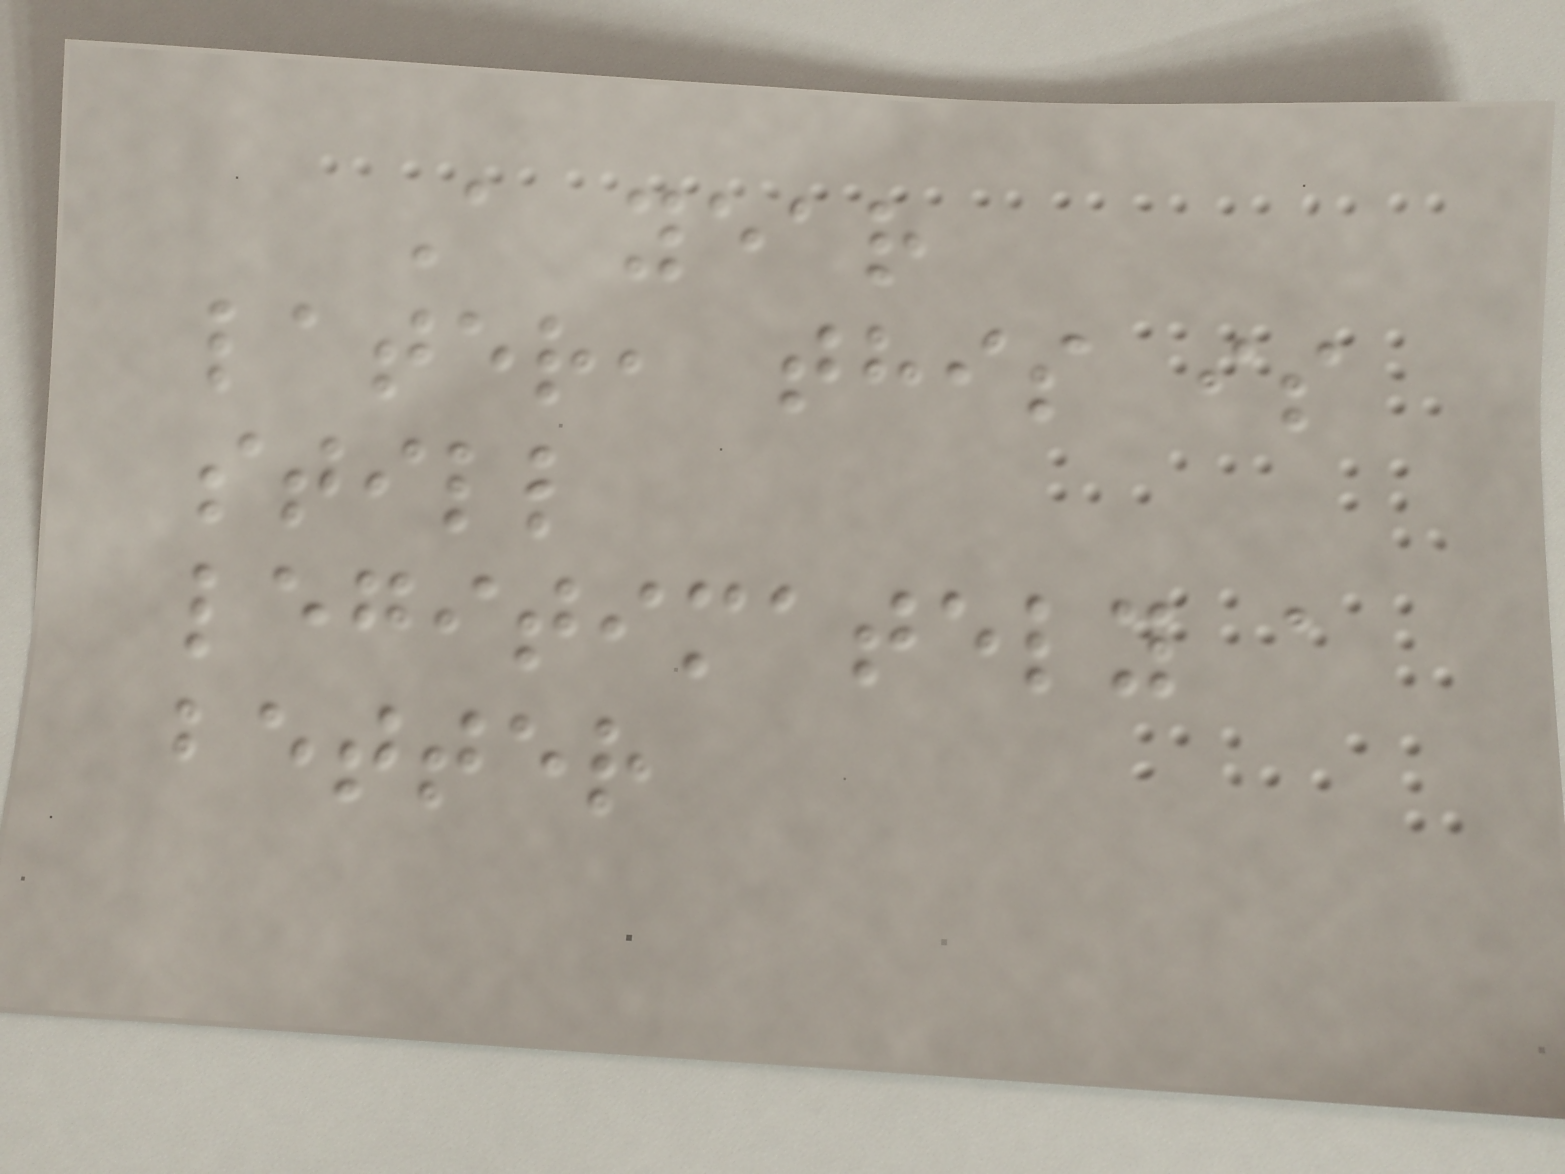A year
later, this is
still
legitimately a
better
